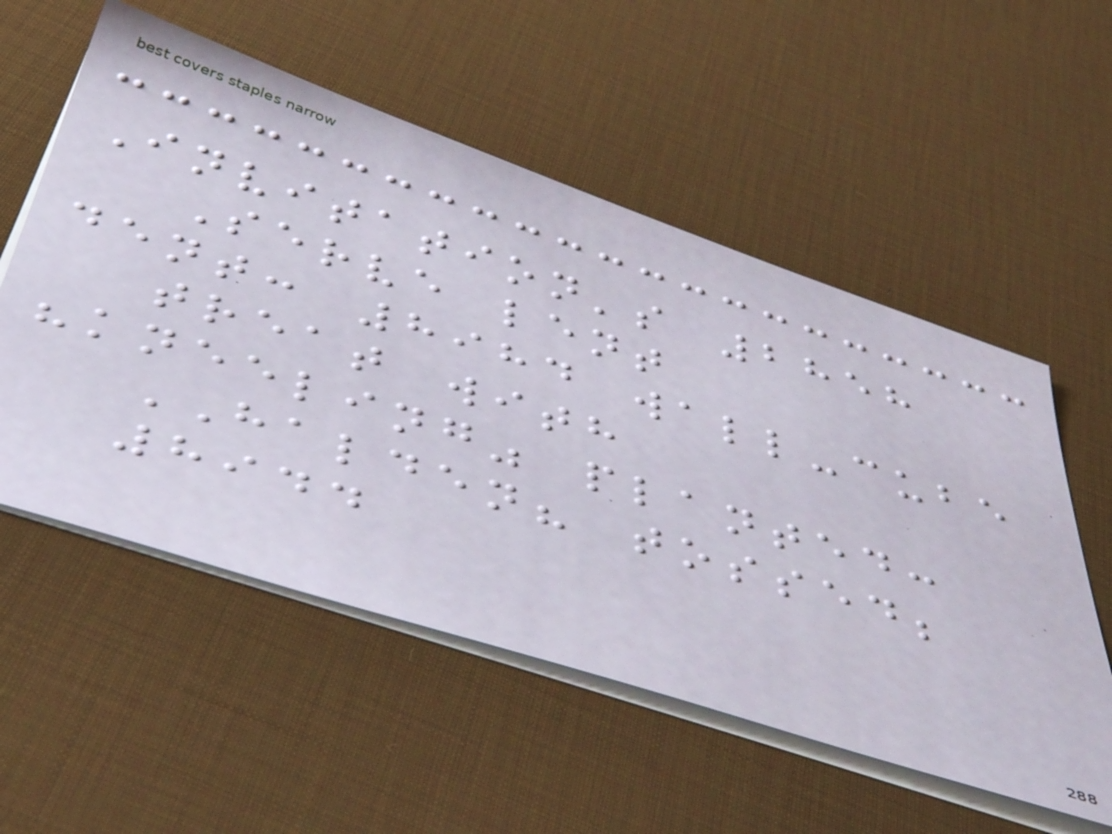Invitation's 2858
Serve lent
dent: 8984 wall-cube
treat with
"kneeling" planted:
HALDEN? tossed;
8944
